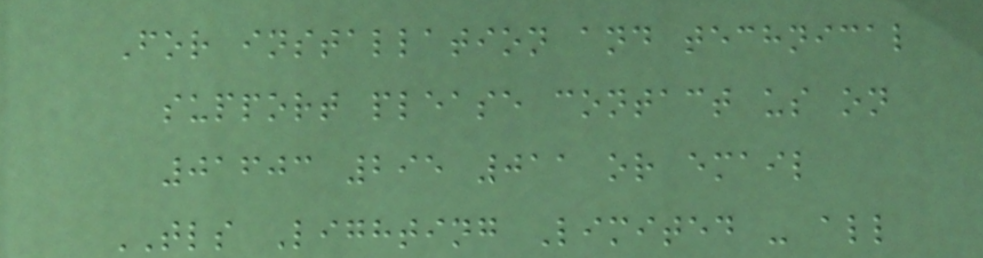For installation and technical
support please contact us on
01603 295 011 or email
TLS Lighting Limited - all
